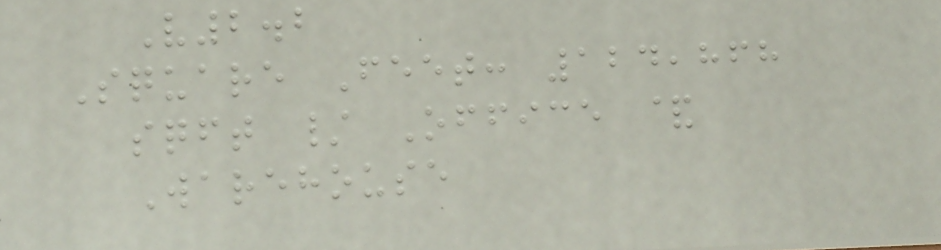V2.2
Square Feet: 124,868
sqft / Office &
Warehouse
